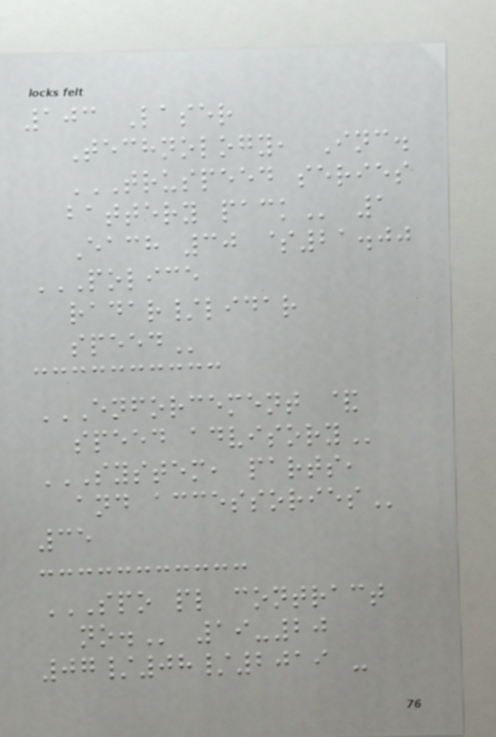103 Laser
Technology, Inc.
TRUSPEED SERIES
BATTERY PACK 1
Each 30 $21.00
POLICE
RADAR/LIDAR
SPEED
ENFORCEMENT &
SPEED ADVISORY
SYSTEM, PARTS,
AND ACCESSORIES
35
SPO PL CONTRACT
NO. 19-20
07/08/2019 -
